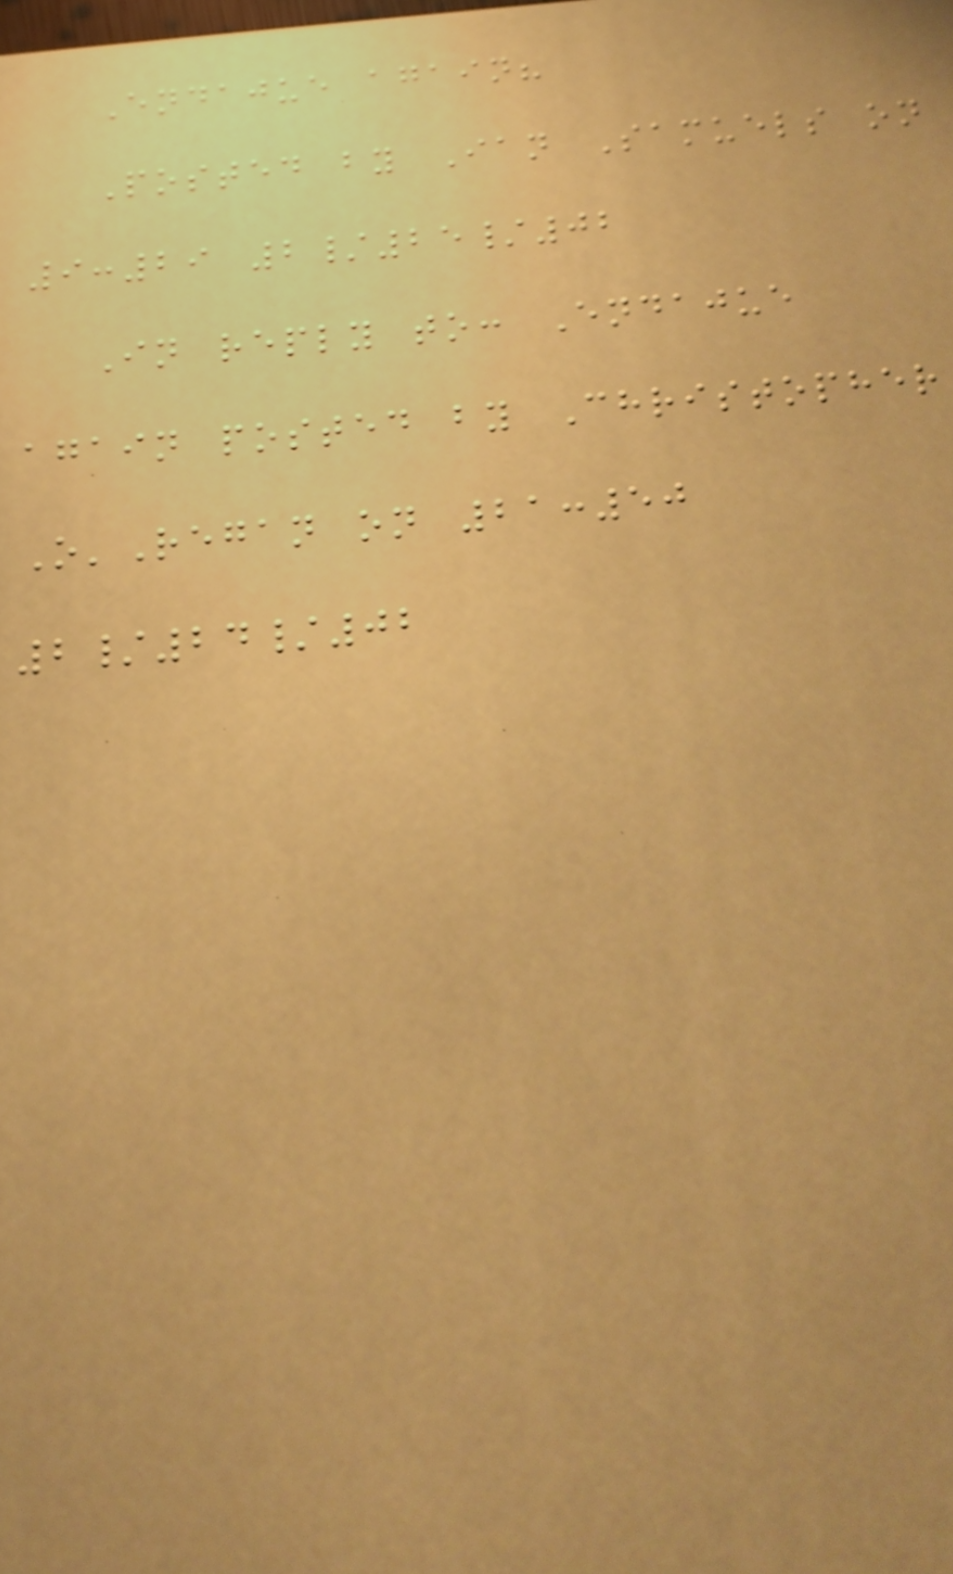Endajue again?
Posted by Ian Samuels on
9:29 2/25/02
In reply to: Endajue
again posted by Christopher
O'Regan on 21:50
2/24/02
